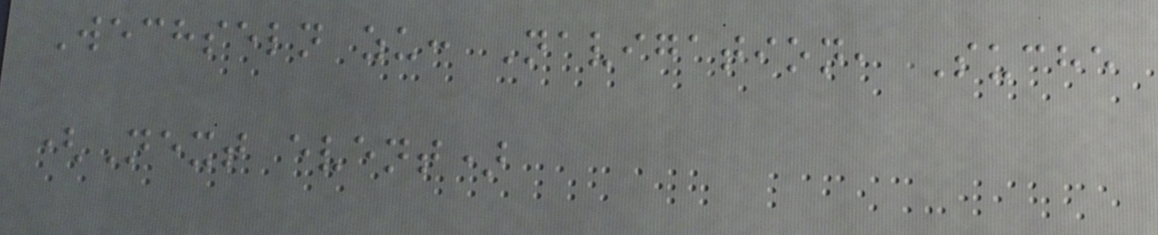Wechseln zu: Navigation, Suche
(Next event)
